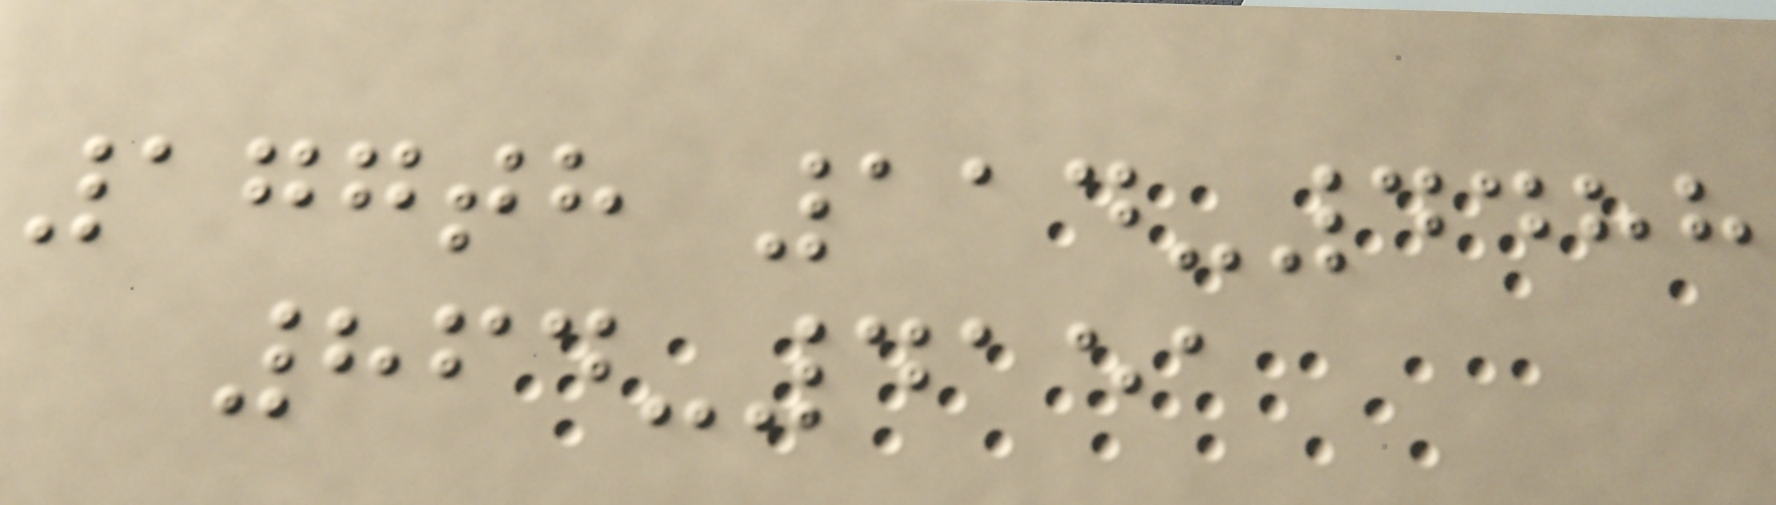177th 114-4488
864-4151
